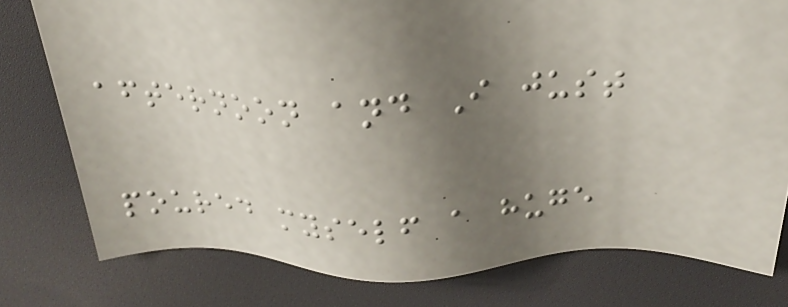afternoon and I just
poured myself a huge
